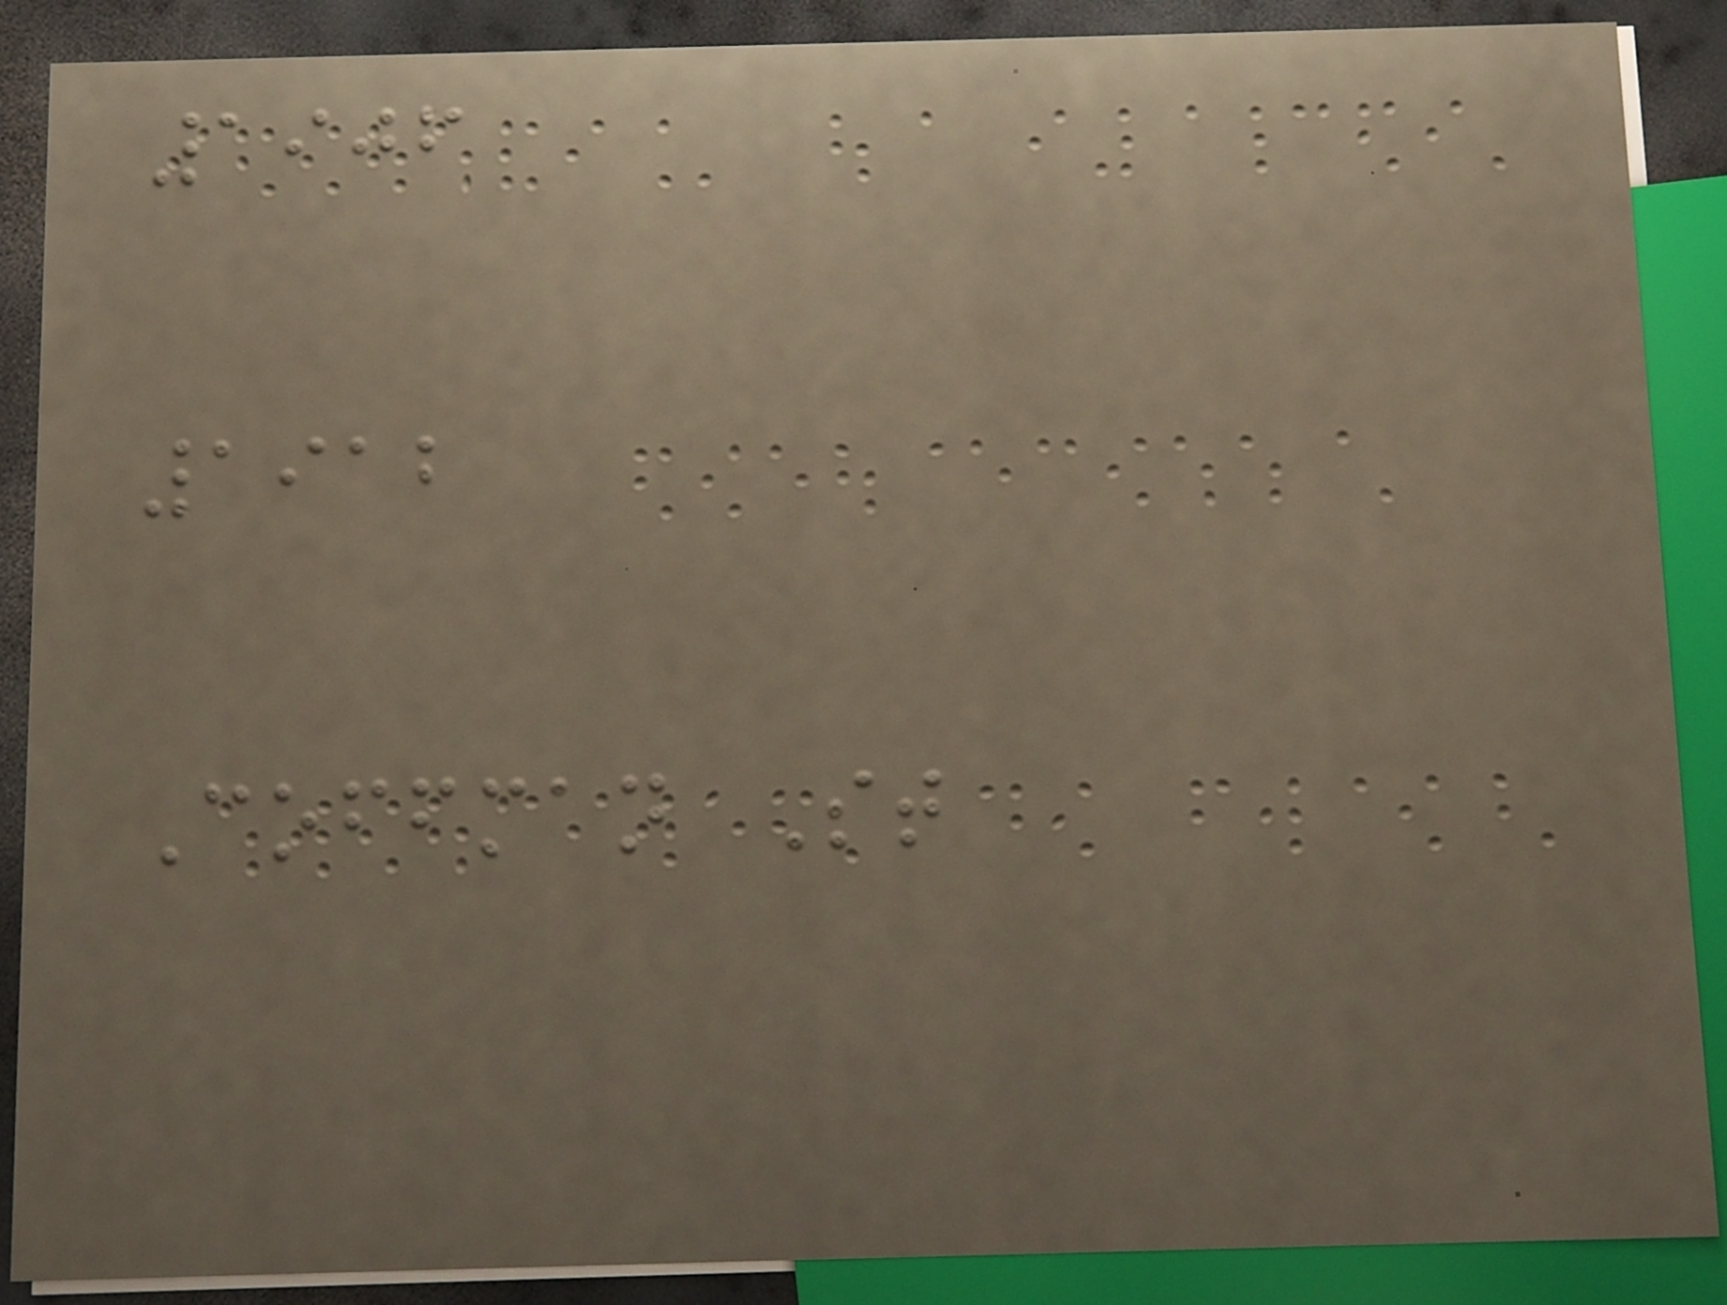1906
1912
Coffman St
